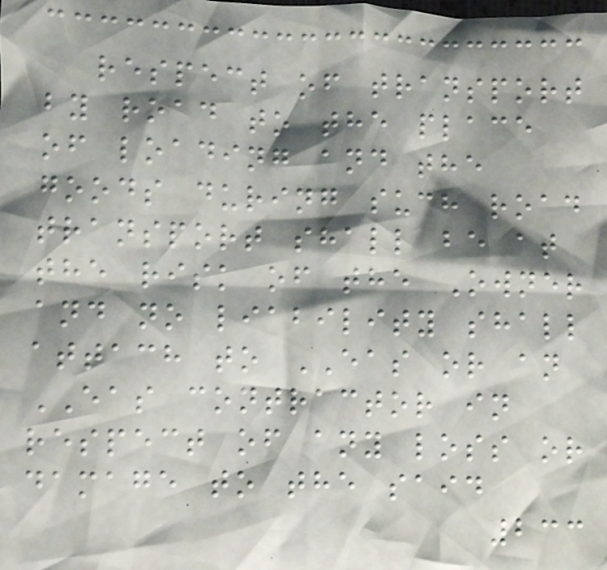respect of transport
by road to the place
of loading and the
goods during such road
transport shall be at
the risk of the Owner
and no liability shall
attach to EAS or an
EAS contractor in
respect of any loss or
damage to the said
233
